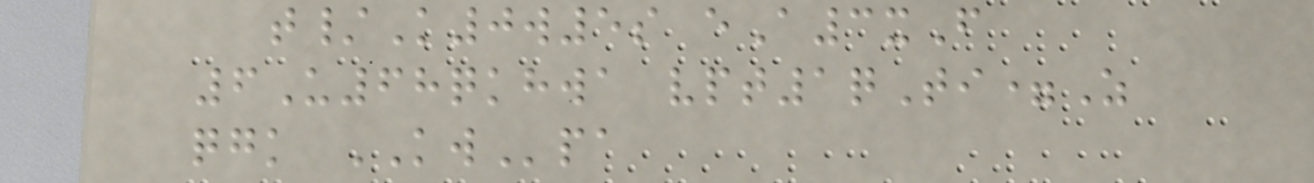t/K0w5s eA3xF
6U68qkhwa vpt1qTi=Z
qgk KWpa
